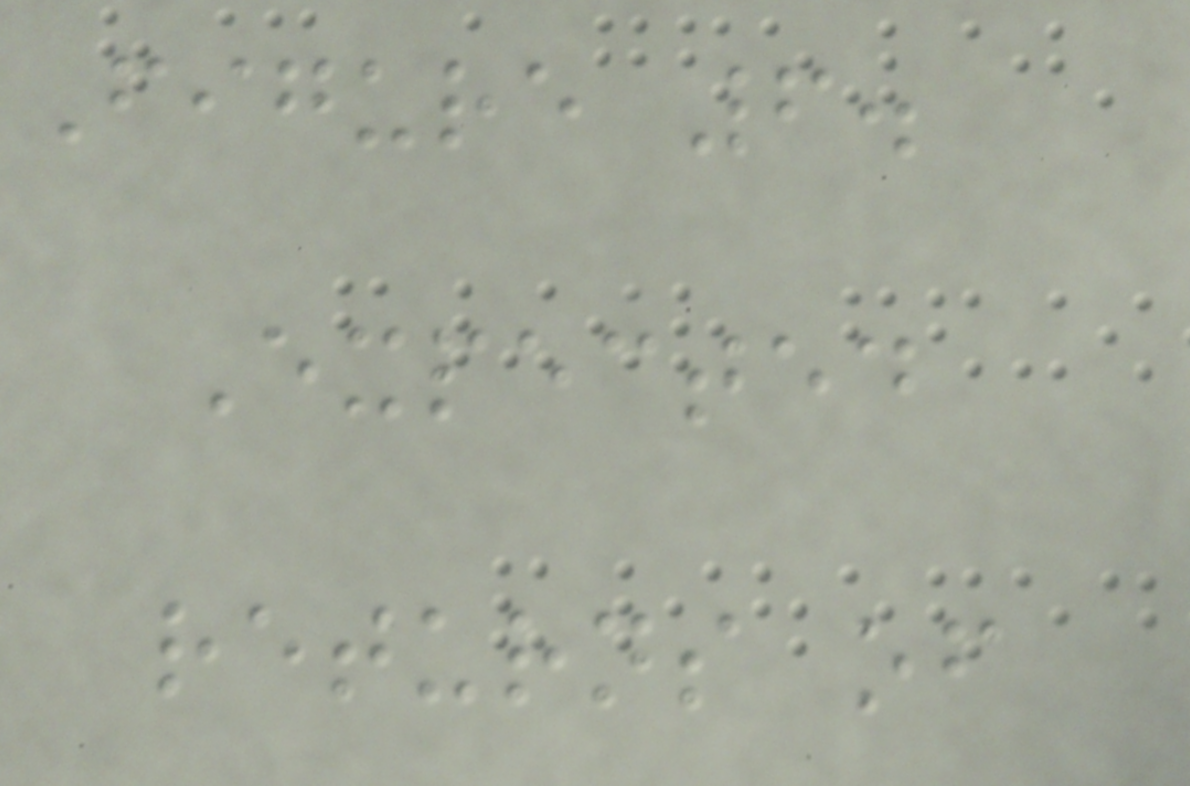Figure 6.
Expected
returns of
